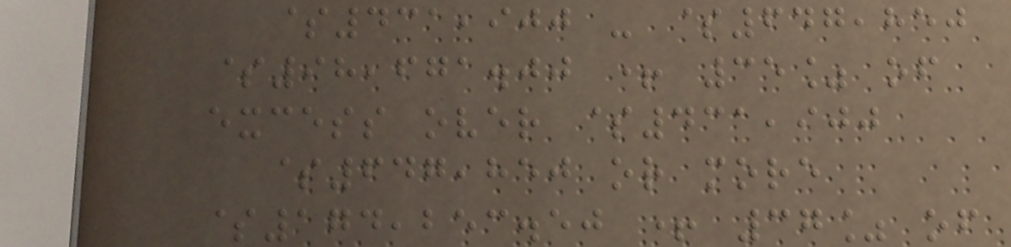$431,900 - $647,850
$98,671.00 + 35% of
excess over $431,900
$647,850 or more
$174,253.50 + 37% of
